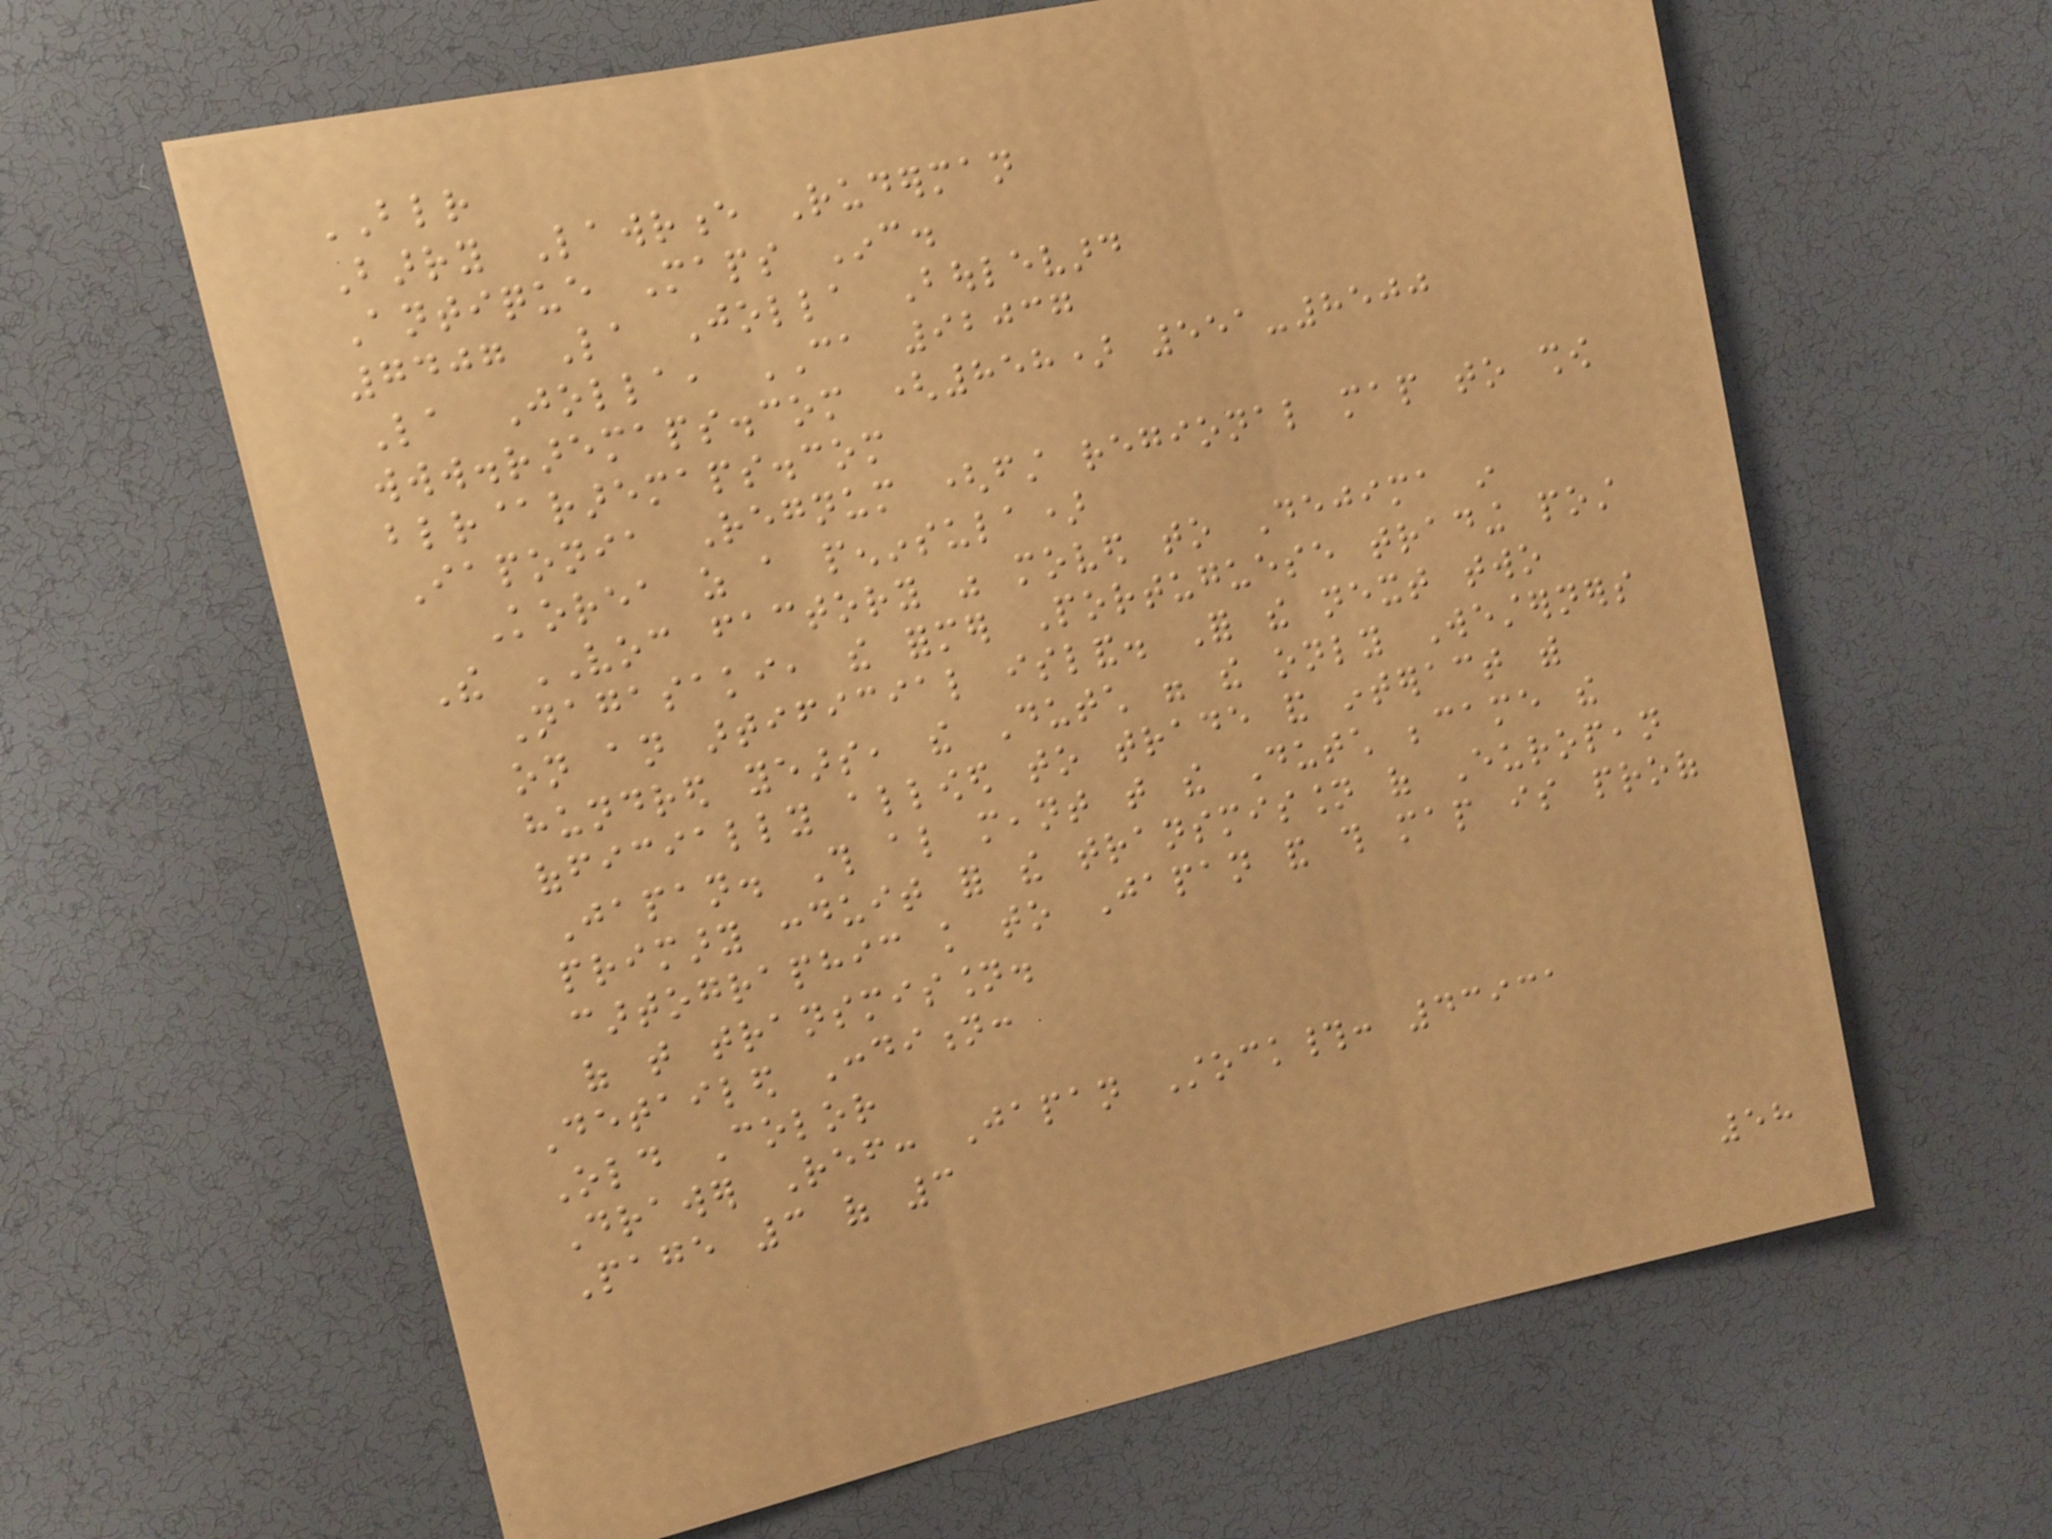BLR
Barry Lawrence Ruderman
Antique Maps Inc.
7407 La Jolla Boulevard
La Jolla, CA 92037
www.raremaps.com (858) 551-8500
blr@raremaps.com
Iaponia Regnum (first regional map to show
Korea as a peninsula)
The VOC factory was moved to Dejima in
Nagasaki, the former Portuguese trading post
on an artificial island. For the next two
hundred years, the Dutch were the only Westerners
officially allowed to trade and interact with
Japan. This also meant that the Dutch became the
primary conduit for the transmission of European
cartographic knowledge to Japan and this map is proof
of that transmission.
Detailed Condition:
Old Color
Drawer Ref: Japan Stock#: 43931
Page 3 of 3
58
